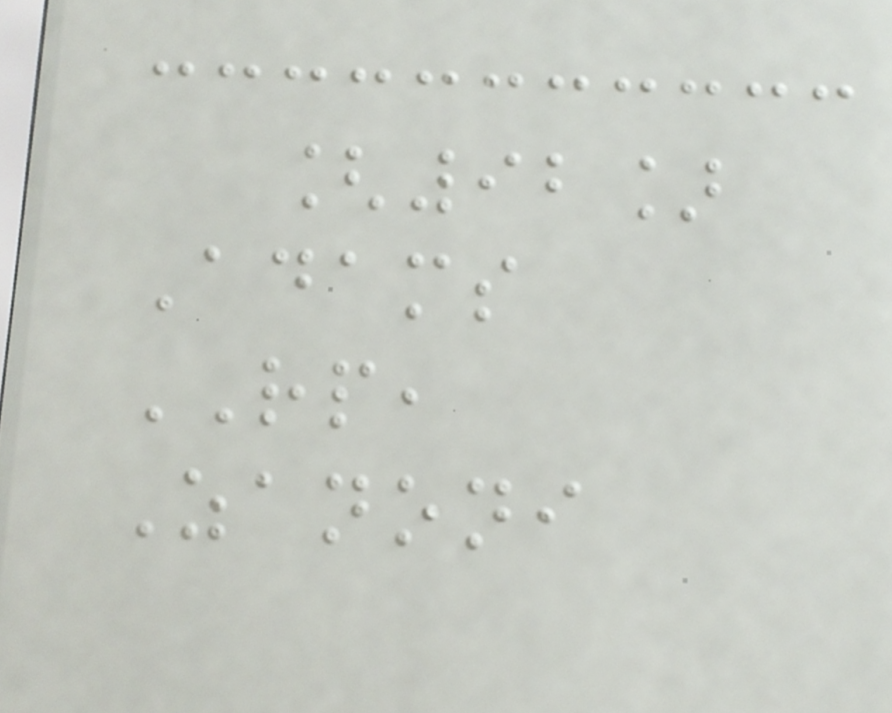[92]
Adams
RP,
Zanoni
